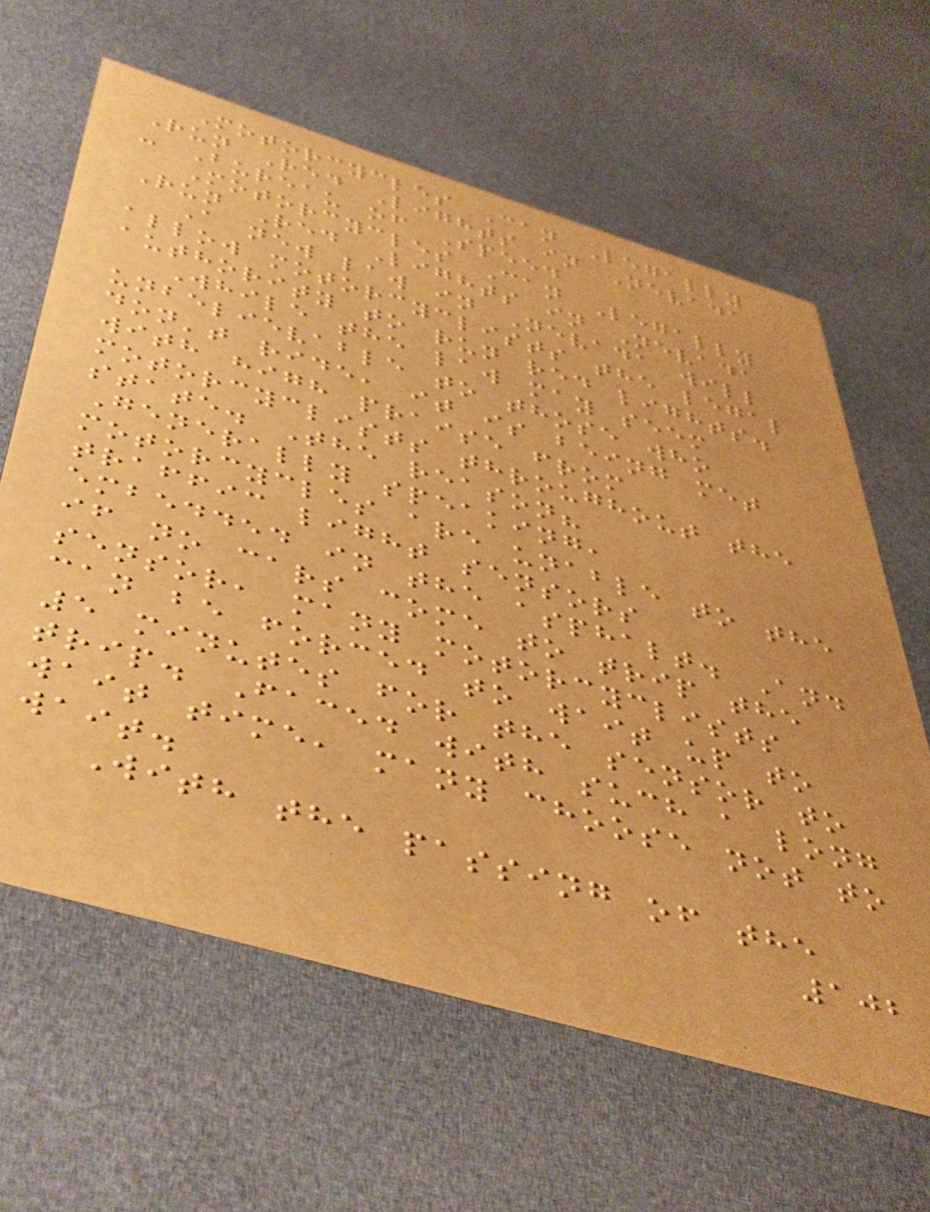Motorcycles Can Legally
Run Red Lights in Nevada
- Bureau of Speed
Motorcycles Can Legally
Run Red Lights in Nevada
A new law in Nevada will
allow motorcyclists the legal
authority to run red lights.
While the law may seem
unbelievable to those who
don't ride, it is being met
with high praise from
motorcyclists throughout the
state. The reason?
Generally speaking,
motorcycles are unable to the
traffic light sensors
embedded in the asphalt. And
if no cars come to trip the
sensor, many motorcyclists
can be forced to wait up to
5 minutes for the sensor to
trip. Faced with such a long
wait time, many choose not to
wait.
With the passing of the
102
